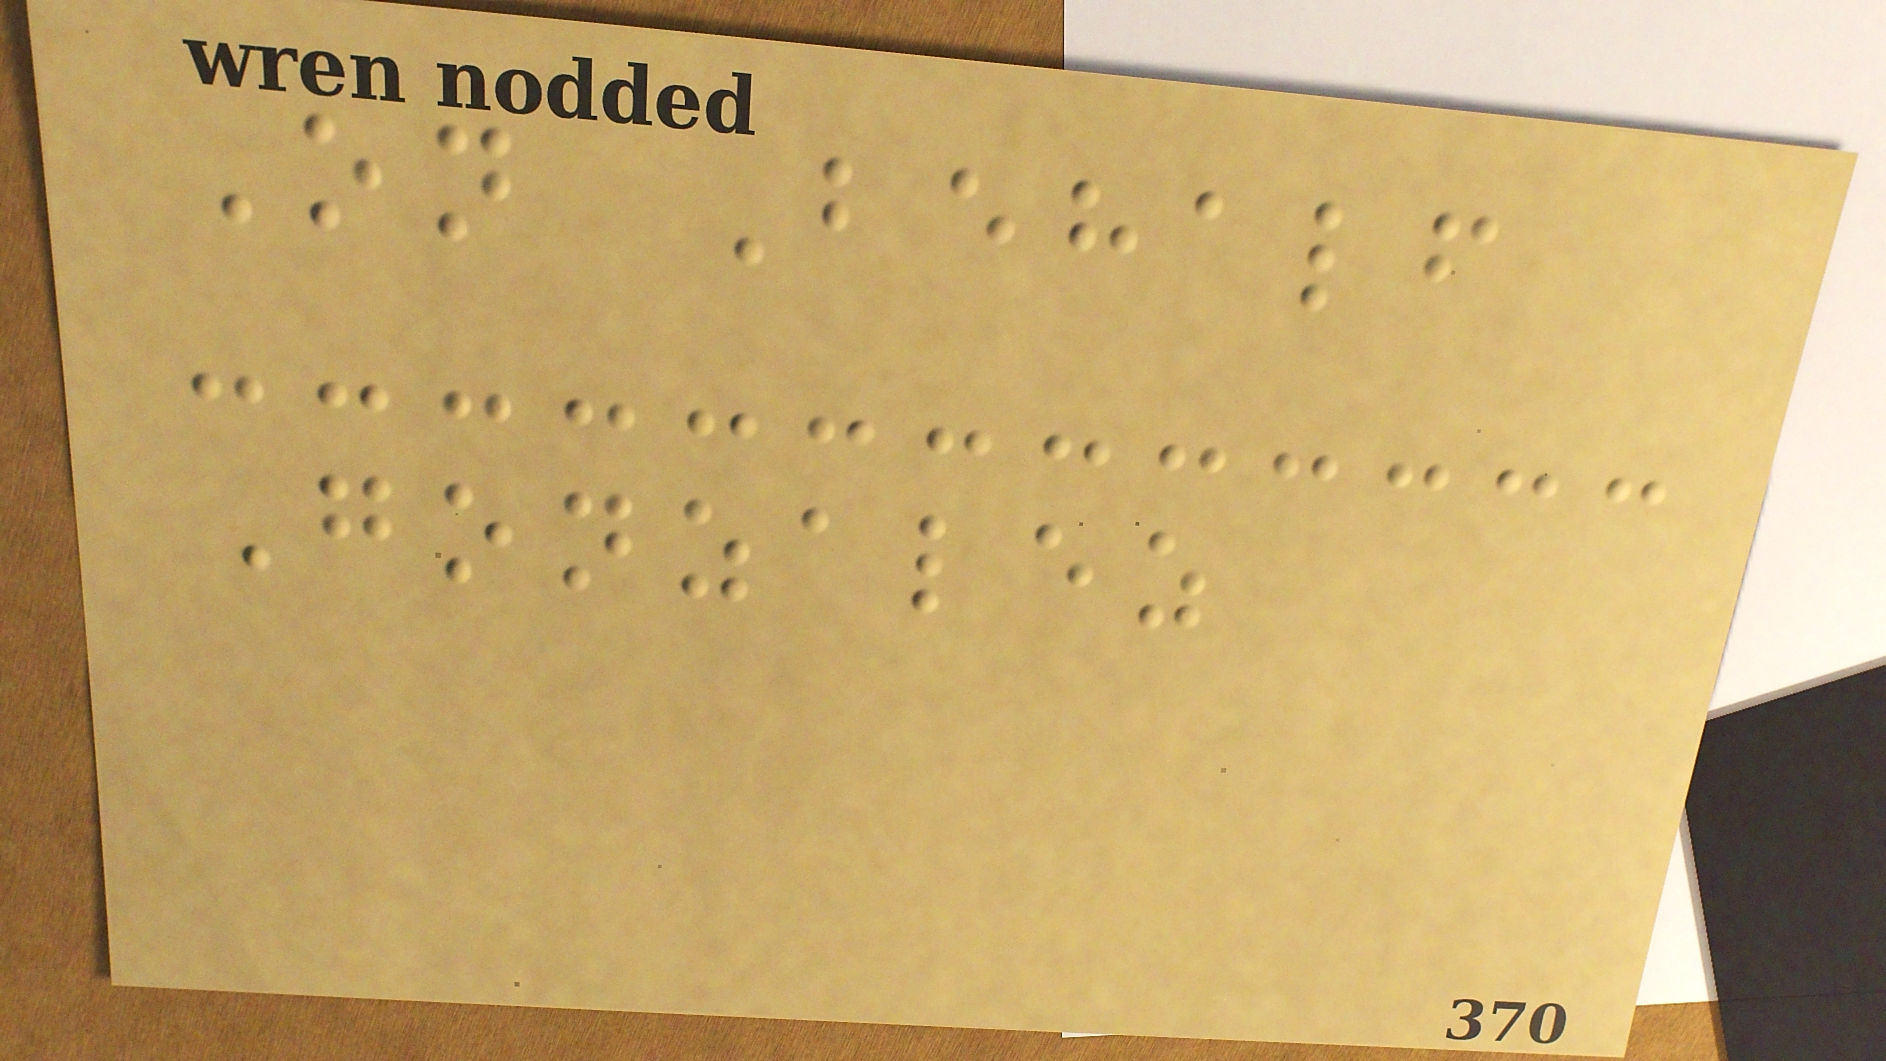On Behalf
Gonzalez
